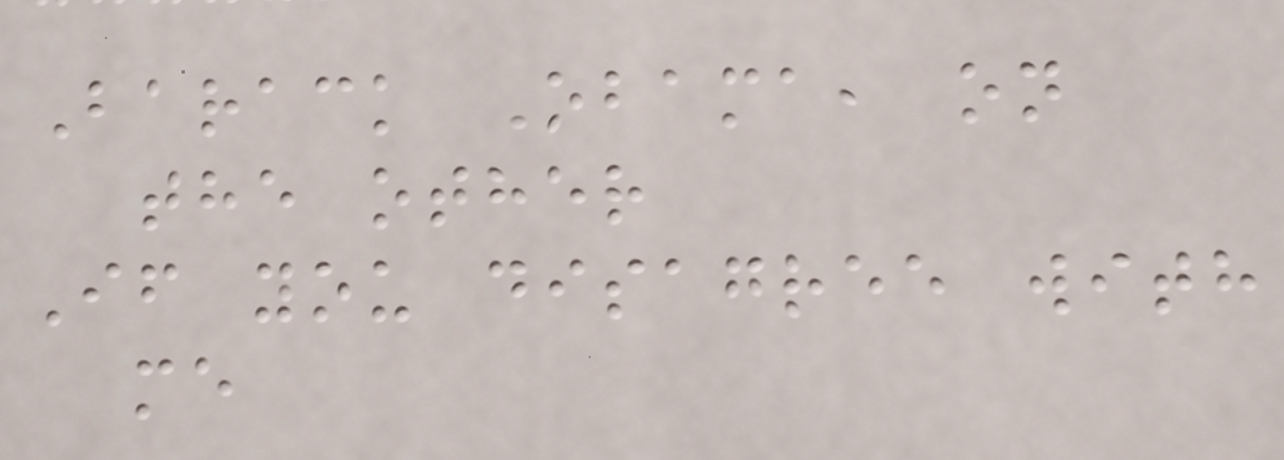Barack Obama, on
the other
If you disagree with
me
